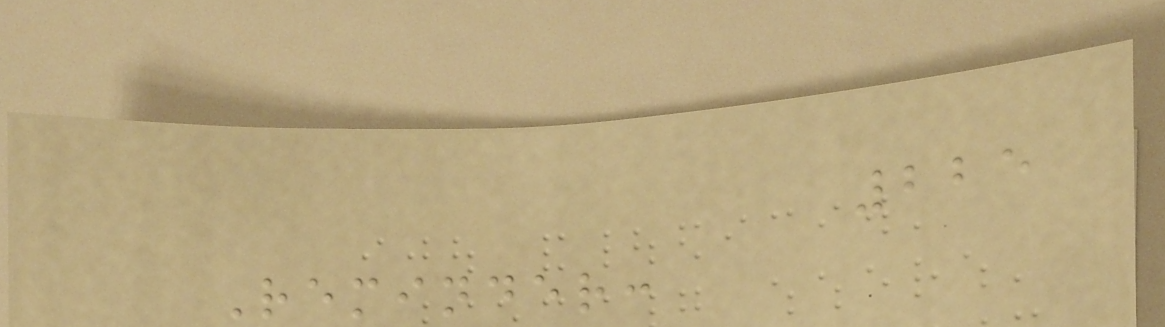225
Reminder:
